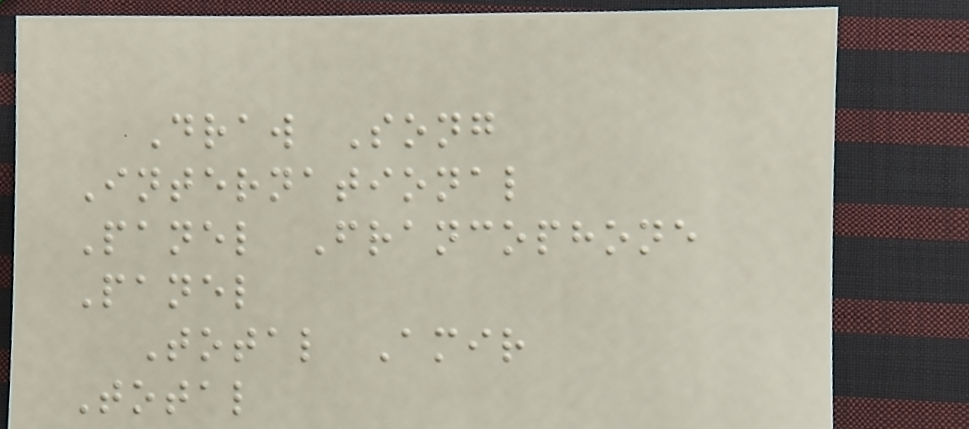Draw Song
International
Panel Francophone
Panel
Total Amir
Total
